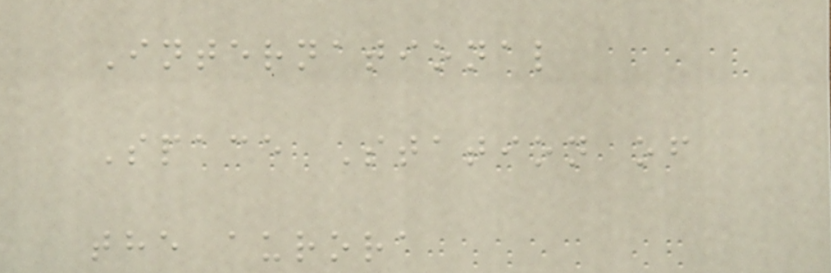International
Space Station of
the aurora
